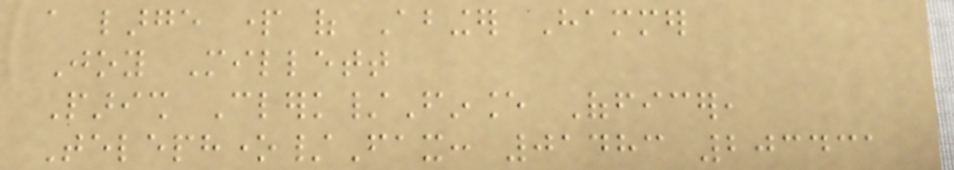a large part of Abinger Hammer
Joy Millett
Parish Clerk/Finance Officer,
Telephone/Fax: 01483 203431
